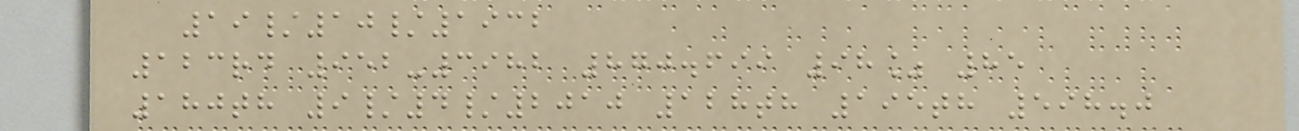19/10/1932
123rd 952-3982 870.699 98% 85
180th 9/4/2010 128th 195th 598.0
